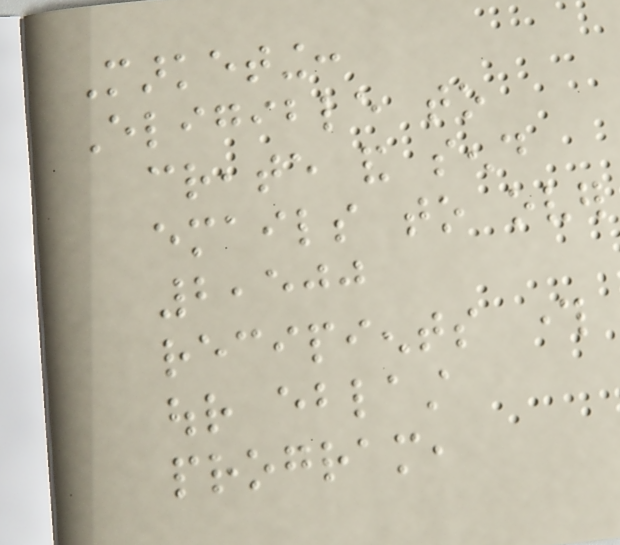Marketing:
Eligible to
create and send
emails to over
2,500
recipients through
our eblast
program,
